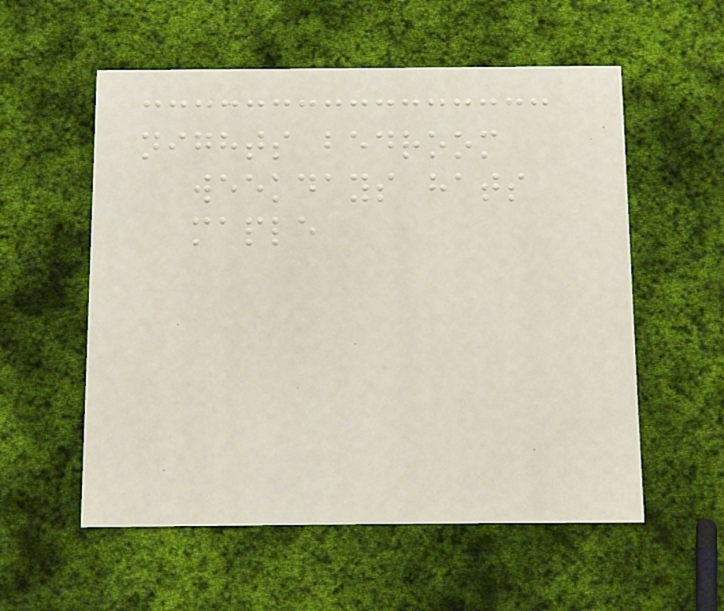nights bedroom
weekdays hats
maple
